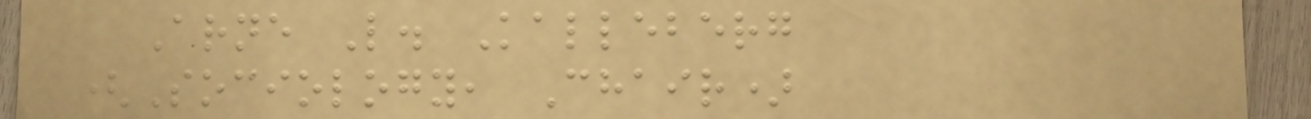Arne L. Kalleberg
(Sociology, Chair)
